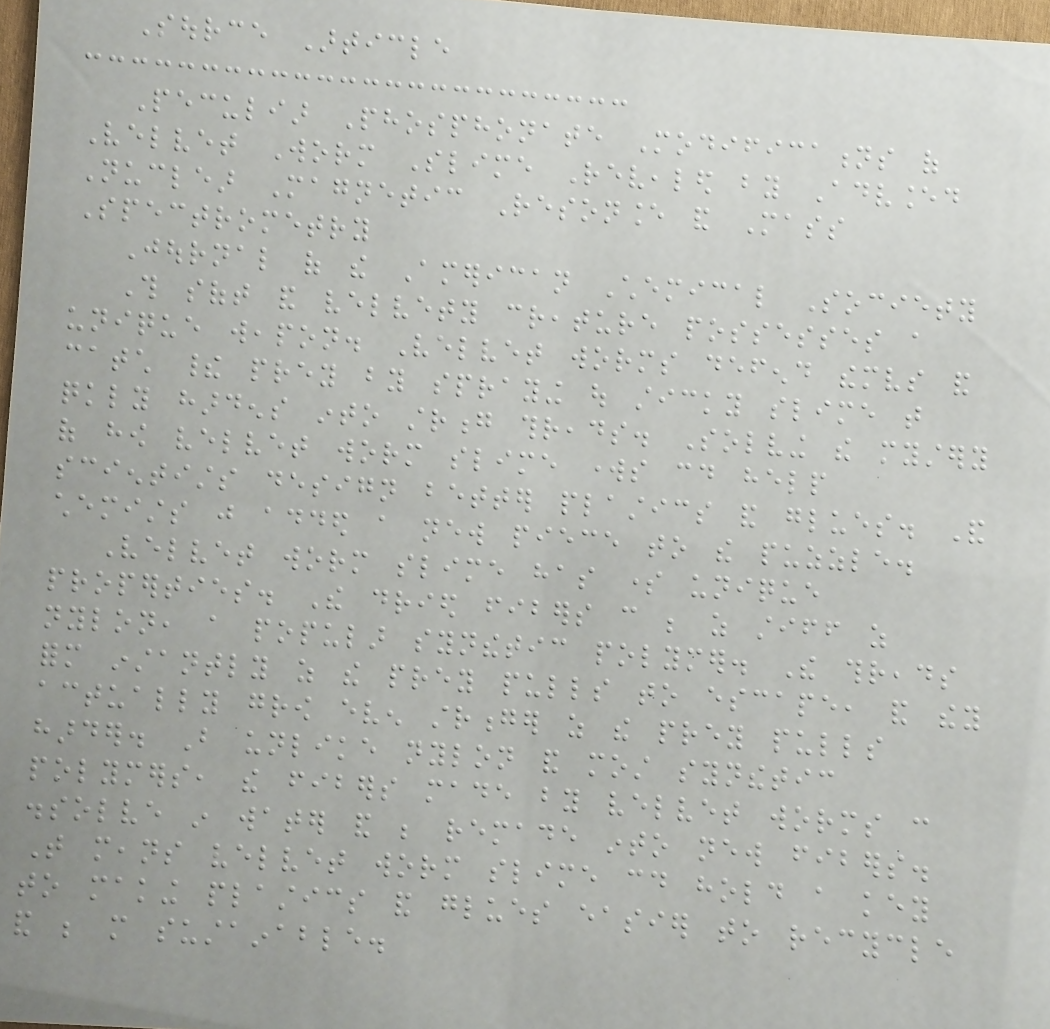Source Article
Peculiar Phosphonate Modifications of
Velvet Worm Slime Revealed by Advanced
Nuclear Magnetic Resonance and Mass
Spectrometry
Journal of the American Chemical Society
This soft and velvety creature possesses a
unique weapon. Velvet worms defend themselves and
catch their prey by spraying out sticky slime that
quickly hardens into strong threads. Solving the mystery
of how velvet worm slime works could help
scientists design better plastics and glues. And
chemists just added a new piece to the puzzle.
Velvet worm slime has some unique
properties. The dried fibers can be as stiff as
nylon, a popular synthetic polymer. The threads
form instantly as the prey pulls to escape, and they
actually grow even stronger as the prey pulls
harder. But unlike nylon and most synthetic
polymers, the fibers made by velvet worms can
dissolve in water and be remade into new fibers.
That means velvet worm slime could hold a key
to making plastics and glues easier to recycle
and be more sustainable.
